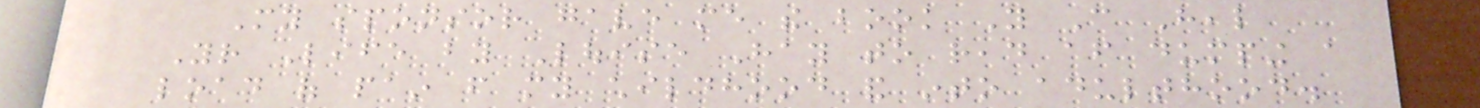My sponsor gave me the book You Can Heal
Your Life by Louise Hay to read after dumping a
load of pain from my childhood and into adulthood.
